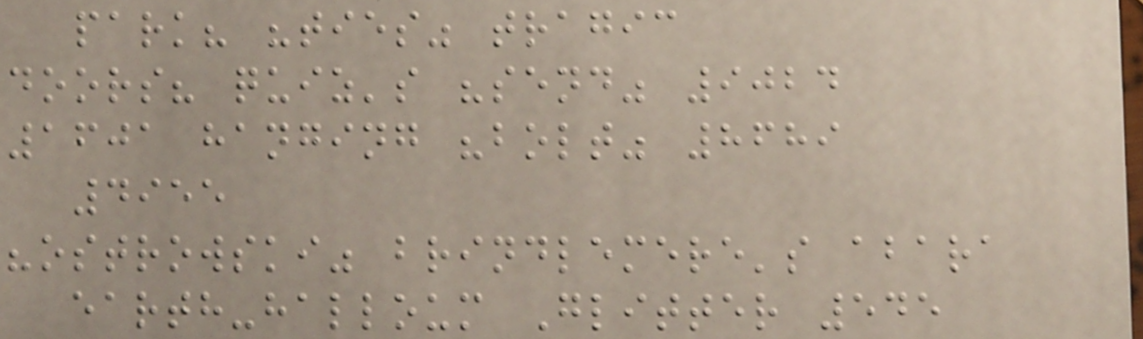park? "ties" tragic
doors? quiz's "send" 9024
1601 hanging "bolt" 8689
4955
"ostrowski" brindlemere's abara
earth-halloum Glitter 545
